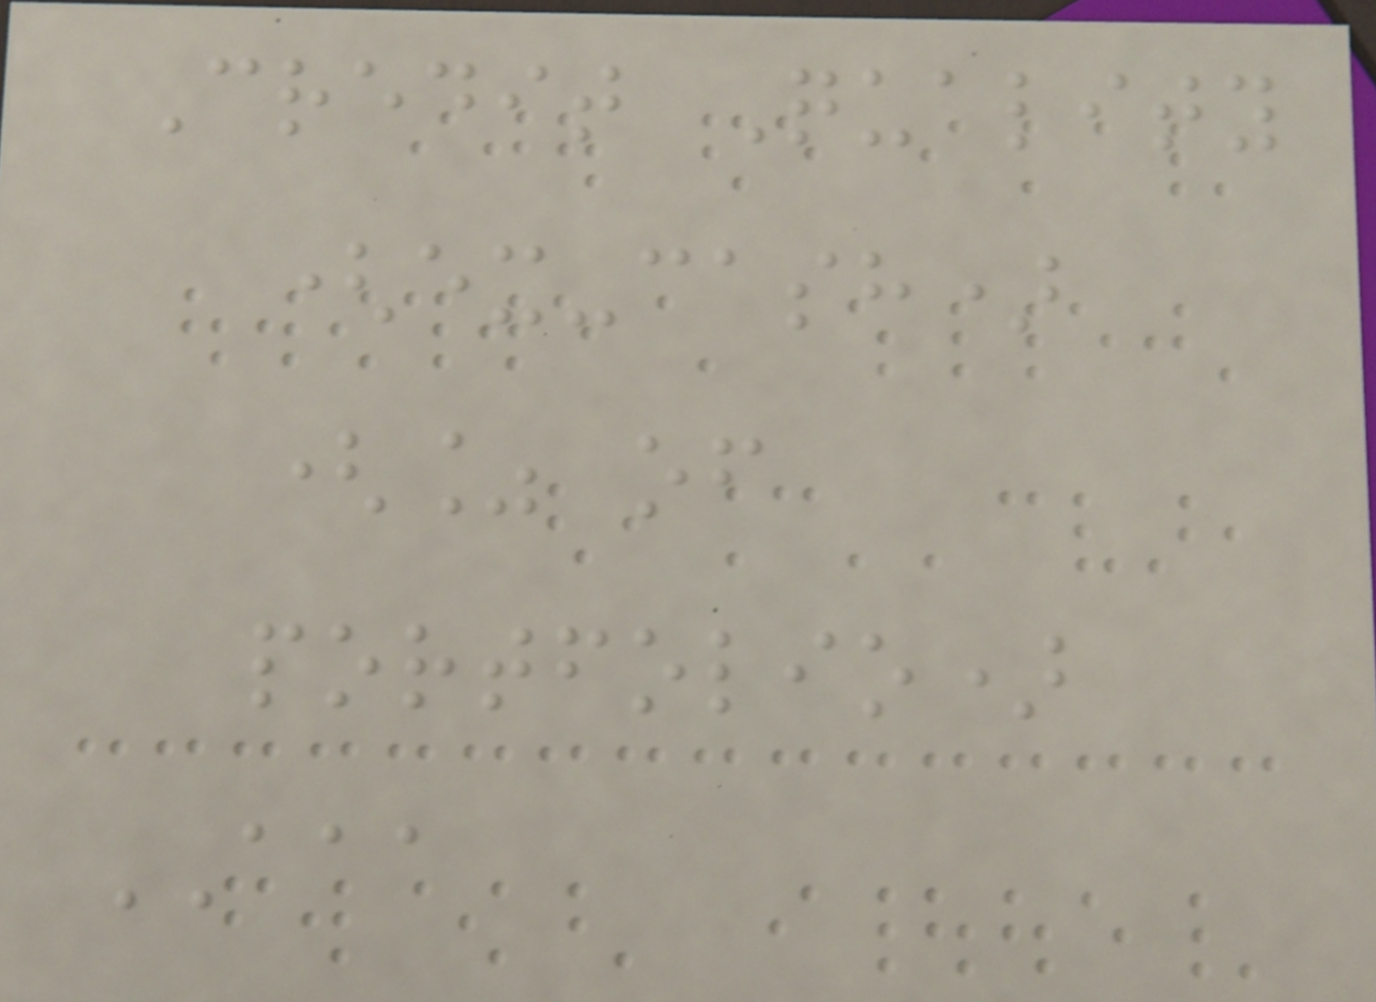Credit Quality
(ex-cash)
(% of
portfolio)
AAA
